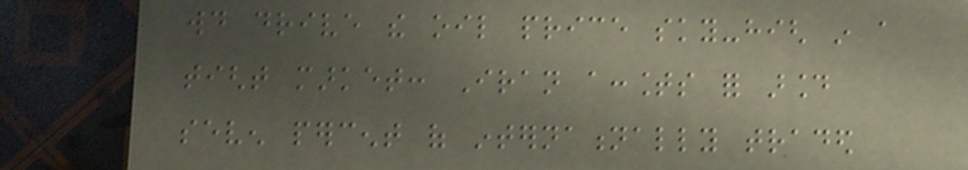would drive the oil price sky-high in a
tight market: Iran accounts for around
seven percent of internationally traded
